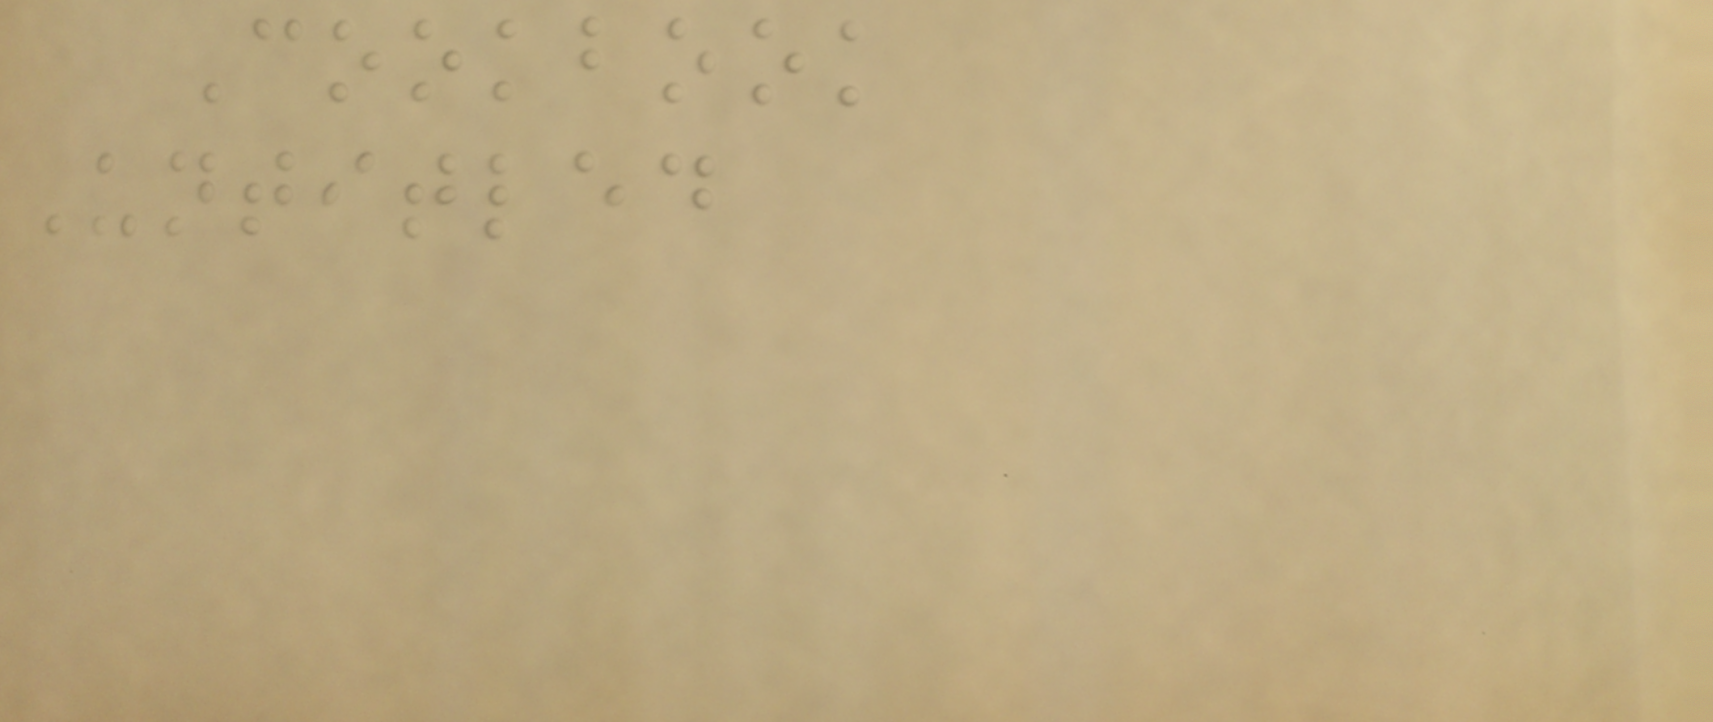Cookbook
Untitled
